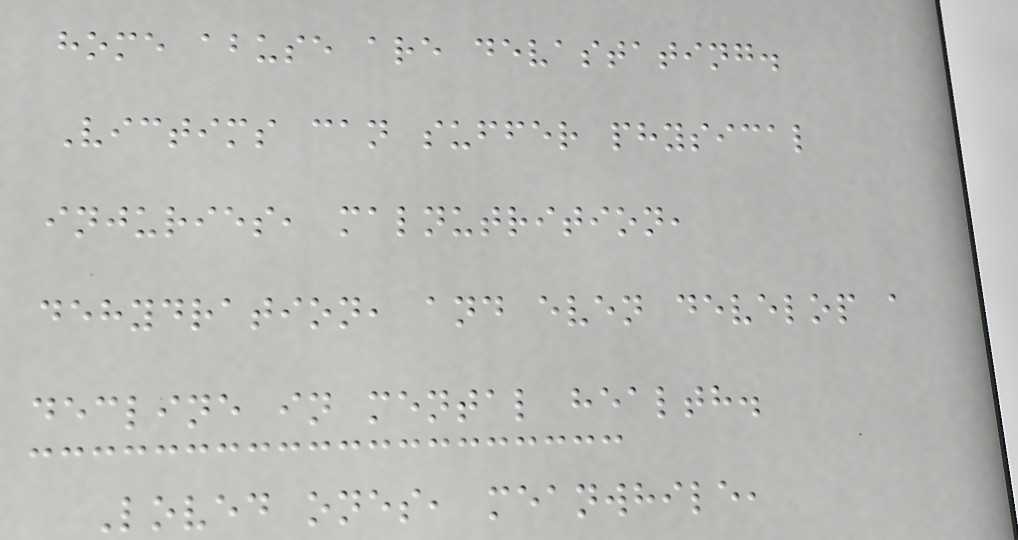home abuse are devastating.
Victims can suffer physical
injuries, malnutrition,
dehydration, and even develop a
decline in mental health.
Loved ones, meanwhile,
